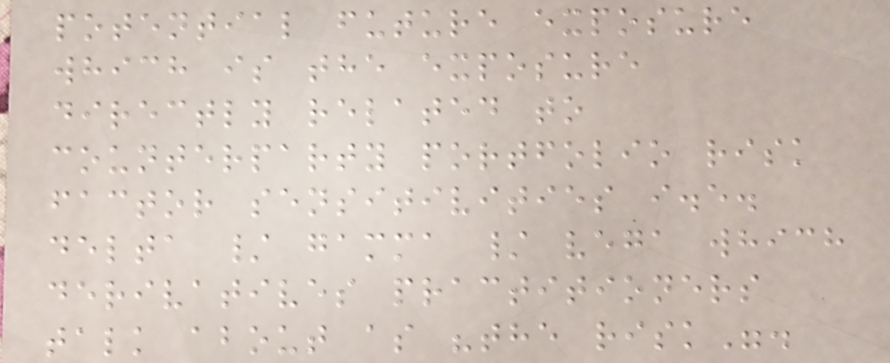potential future exposure
which is the exposure
directly related to
counterparty portfolio risk
factor sensitivities i.e.
delta / gamma / vega which
derivatives practitioners
talk about as "the risk".
